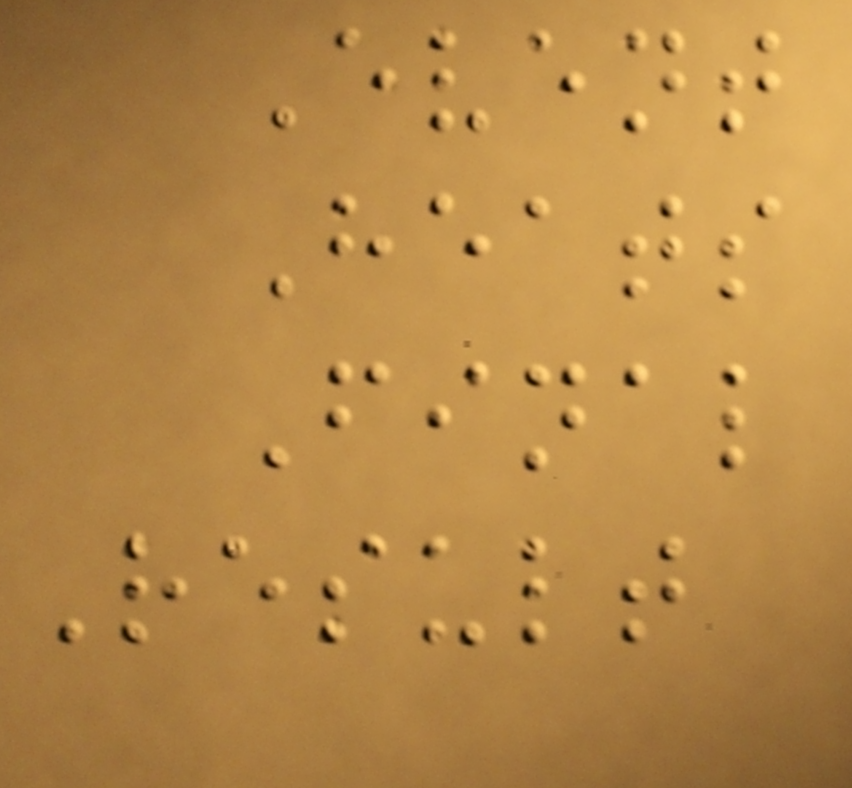Event
Heats
Final
Result
